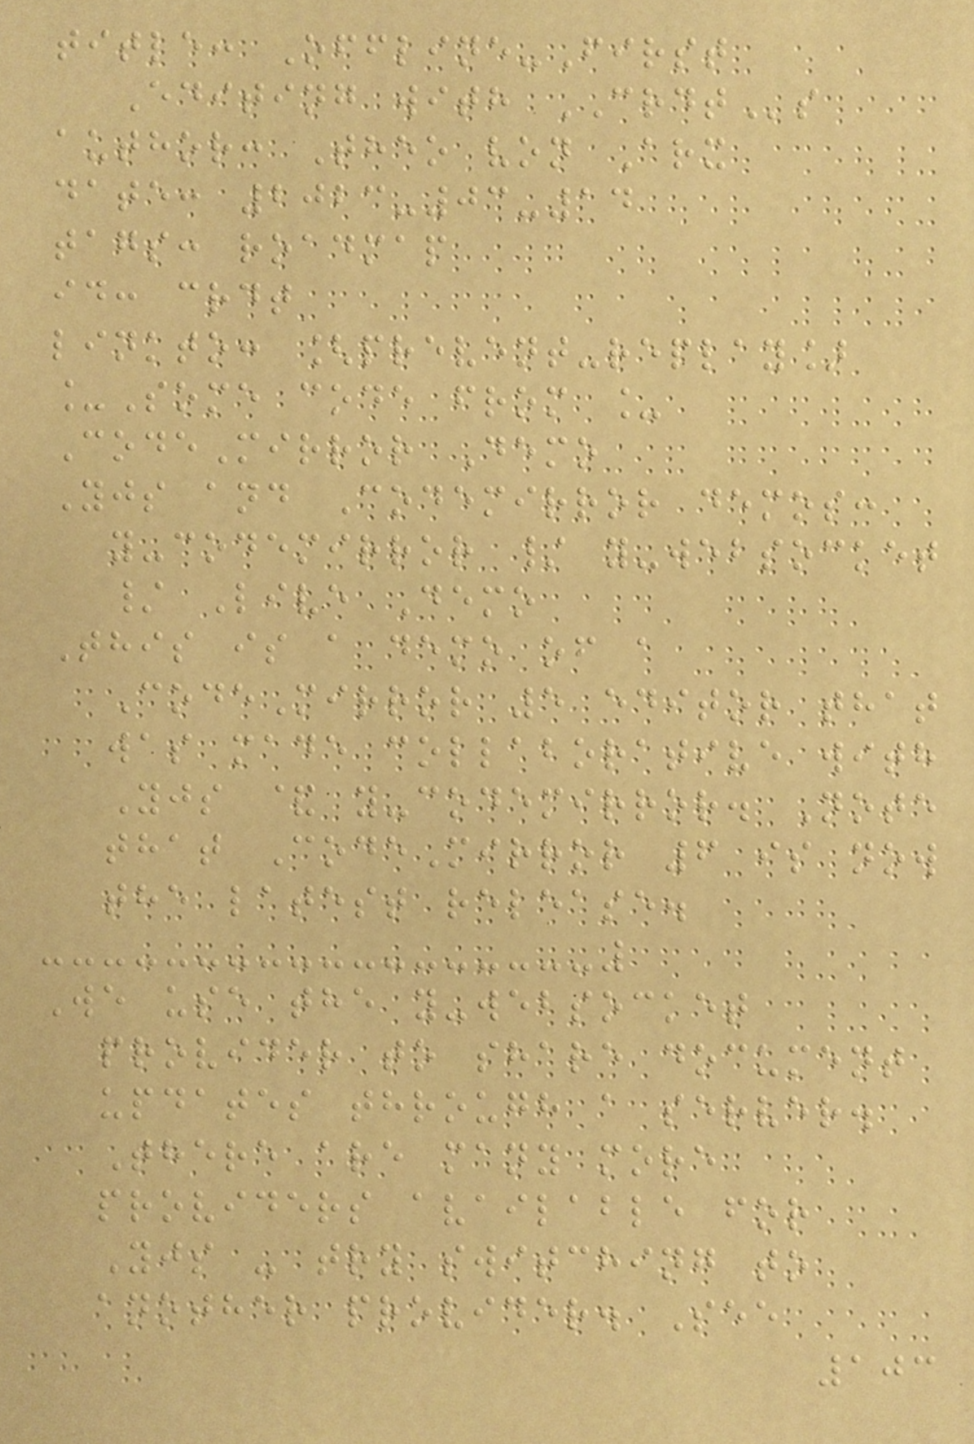title: Offline-First
Editing with CRDTs
author: Theo von Arx
date: 2023-03-14
tags: roadmap
id: crdt
linkto: [prevent-replay]
_Some code from _
CodeMirror Demo
Yjs and Codemirror demos:
y-codemirror / y-websocket
/ Live Demo
This is a demo of a
CodeMirror 5 editor that
was made collaborative with
Yjs & y-codemirror. Note
that CodeMirror 6 is now
the latest release.
We use the y-websocket
provider to share document
updates through a server.
There are many more
providers available for
Yjs - try switching to
another provider. See
103
